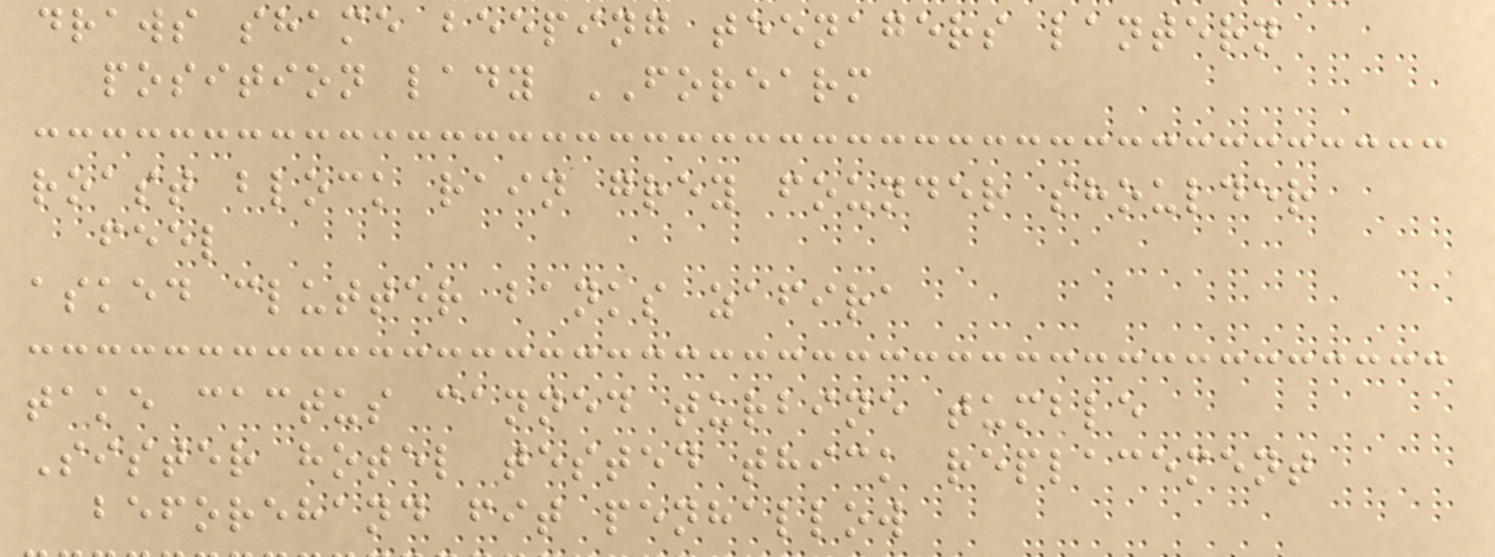draws shame beeping teenagers lantern
position lady FOREARM
roast block rain grey founder shoulder
feel
asked clutter banks zafira
take cactus canned turbine tumble
Sister hotel tested thick replacement
beforehand fit penhallow
